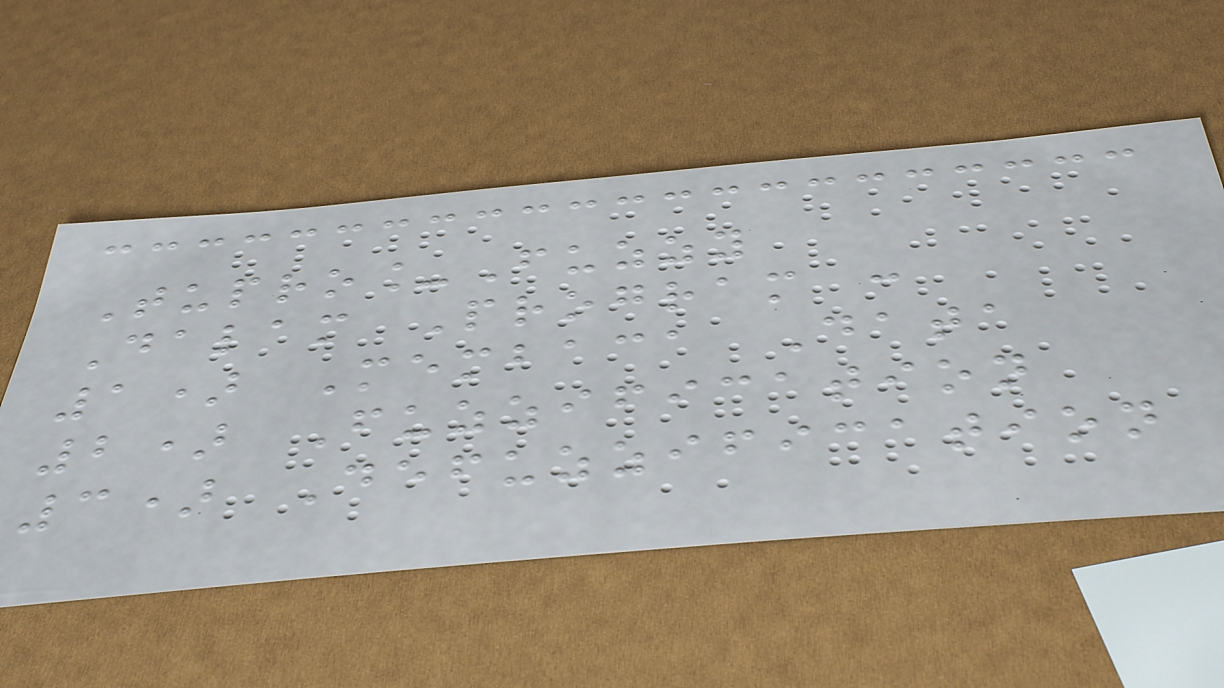Tupro_Fuzzy
Dalam Program :
1) Membaca Data
2) Fuzzification
3) Defuzzification
